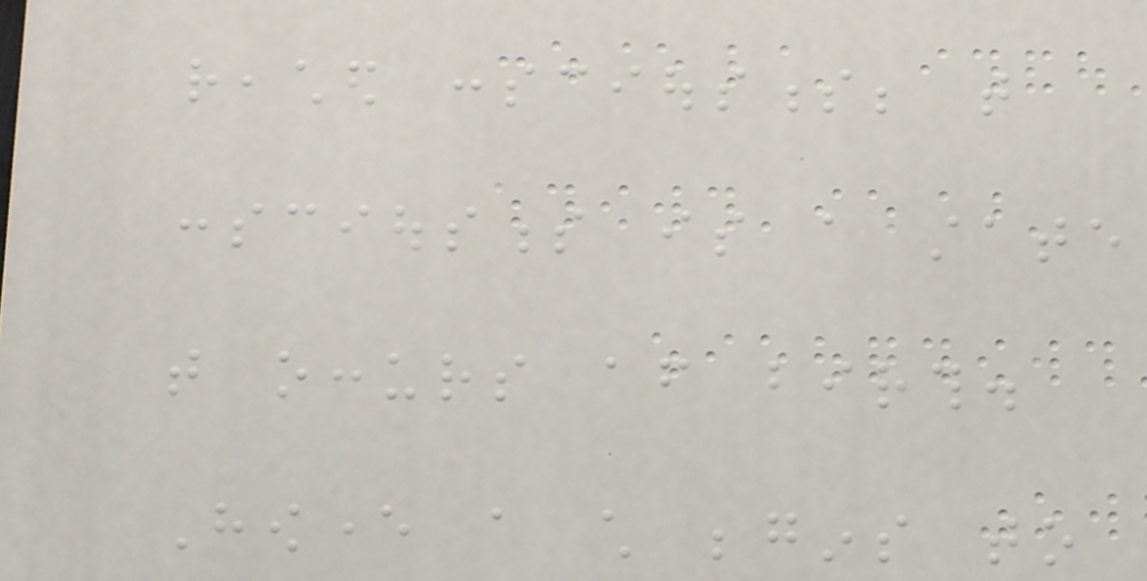reached consciousness; that
consciousness is a state
that occurs after birth.
However a child begins to
